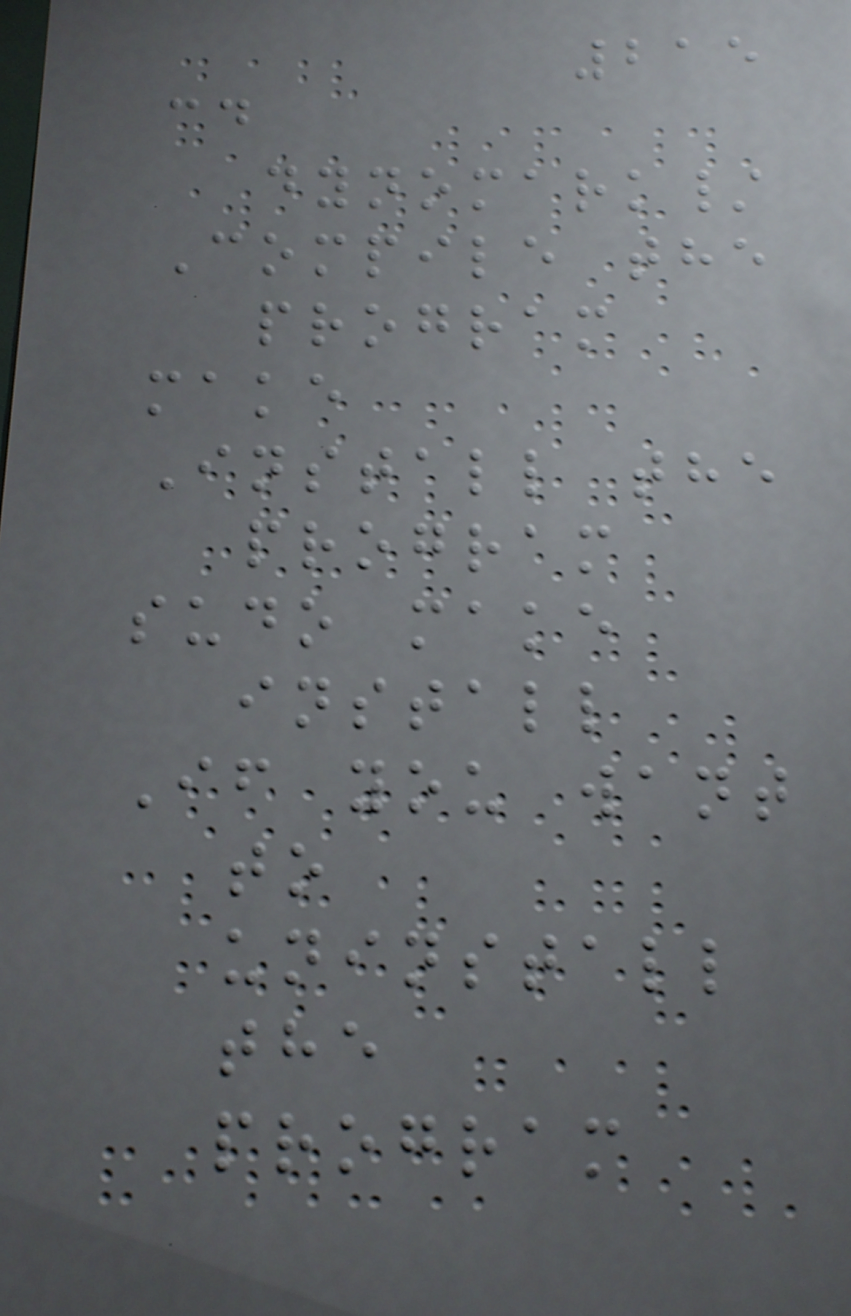215
cd
dynomark/
Compile the
program
make
Install the
program
sudo make
install
If you want
to
uninstall
the
program
